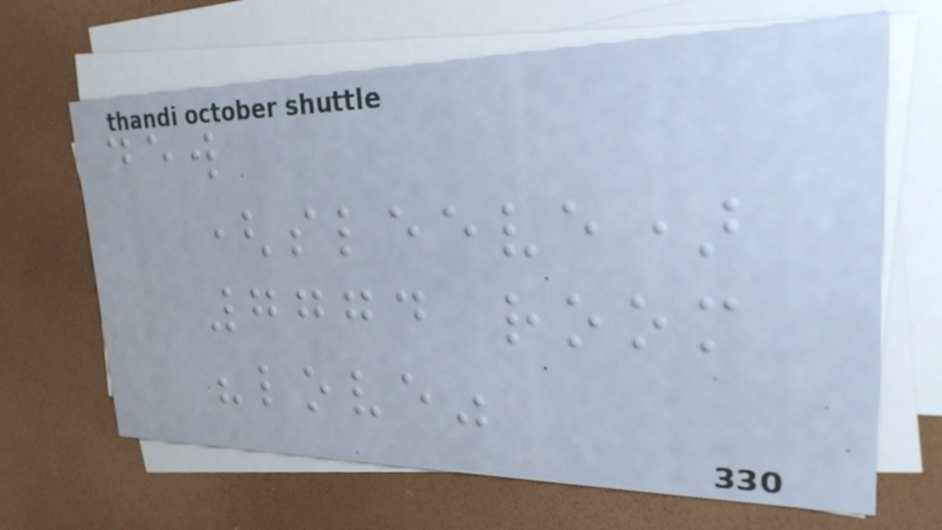dew
(sleeve)
7774 room
"love"
